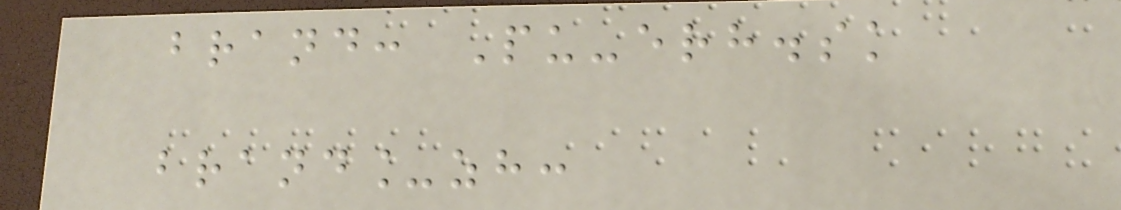brand: Pu-erh.sk
brand_zh:
